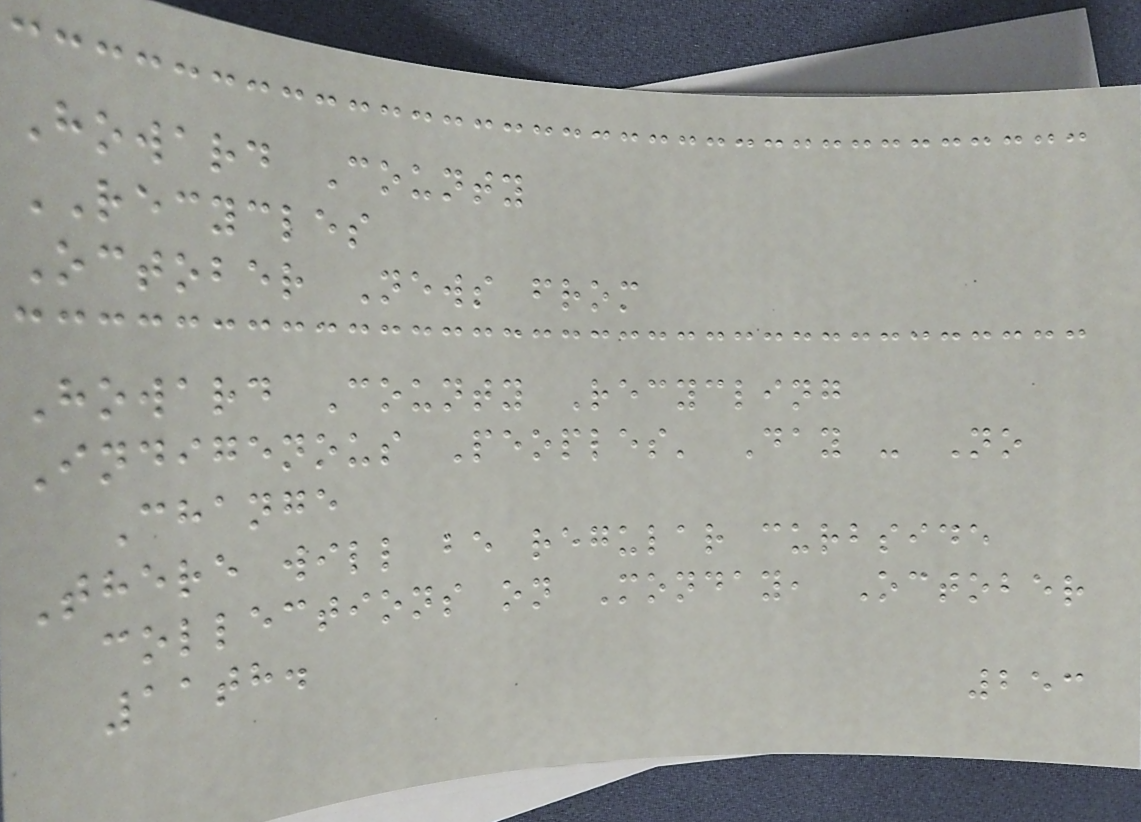Howard County
RECYCLES
October News from
Howard County Recycling
Indigenous Peoples' Day - No
Change
There will be regular curbside
collections on Monday, October
11th.
253
